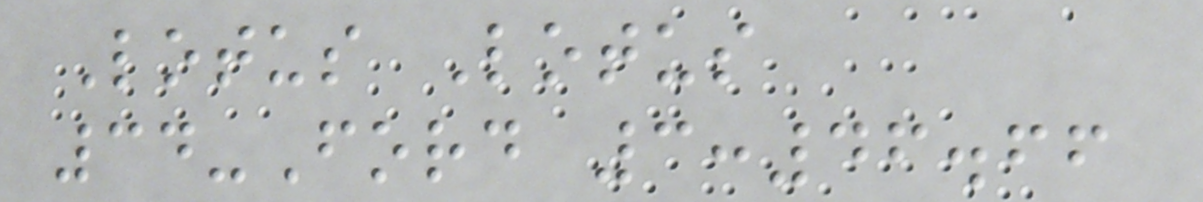Lotus Lotus
34-Ford 3:46.66
